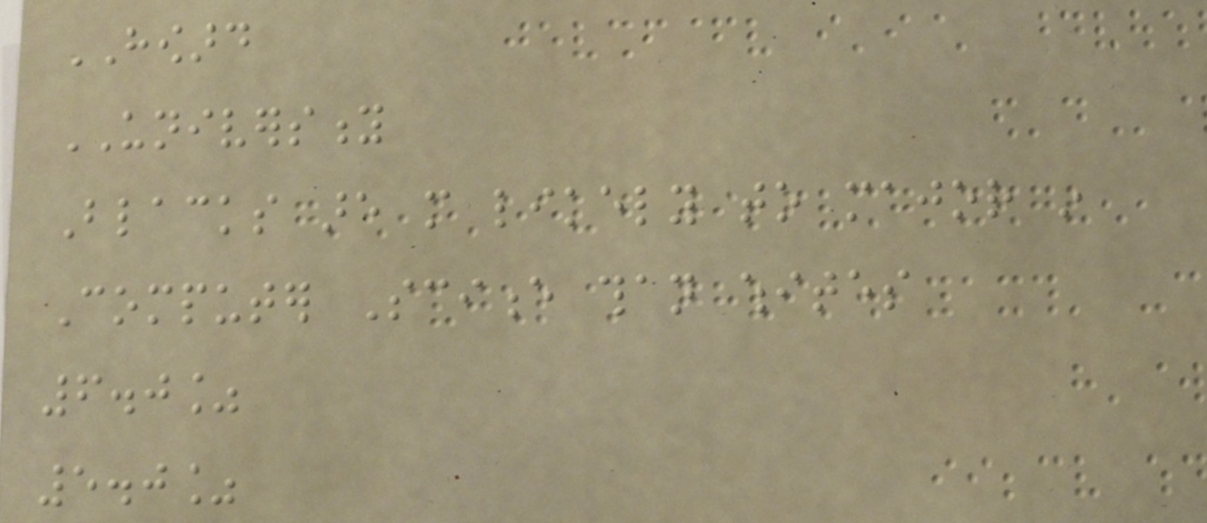HOWARD
UNIVERSITY
Blacks are more likely to major in
Computer Science than whites
6.0%
5.0%
